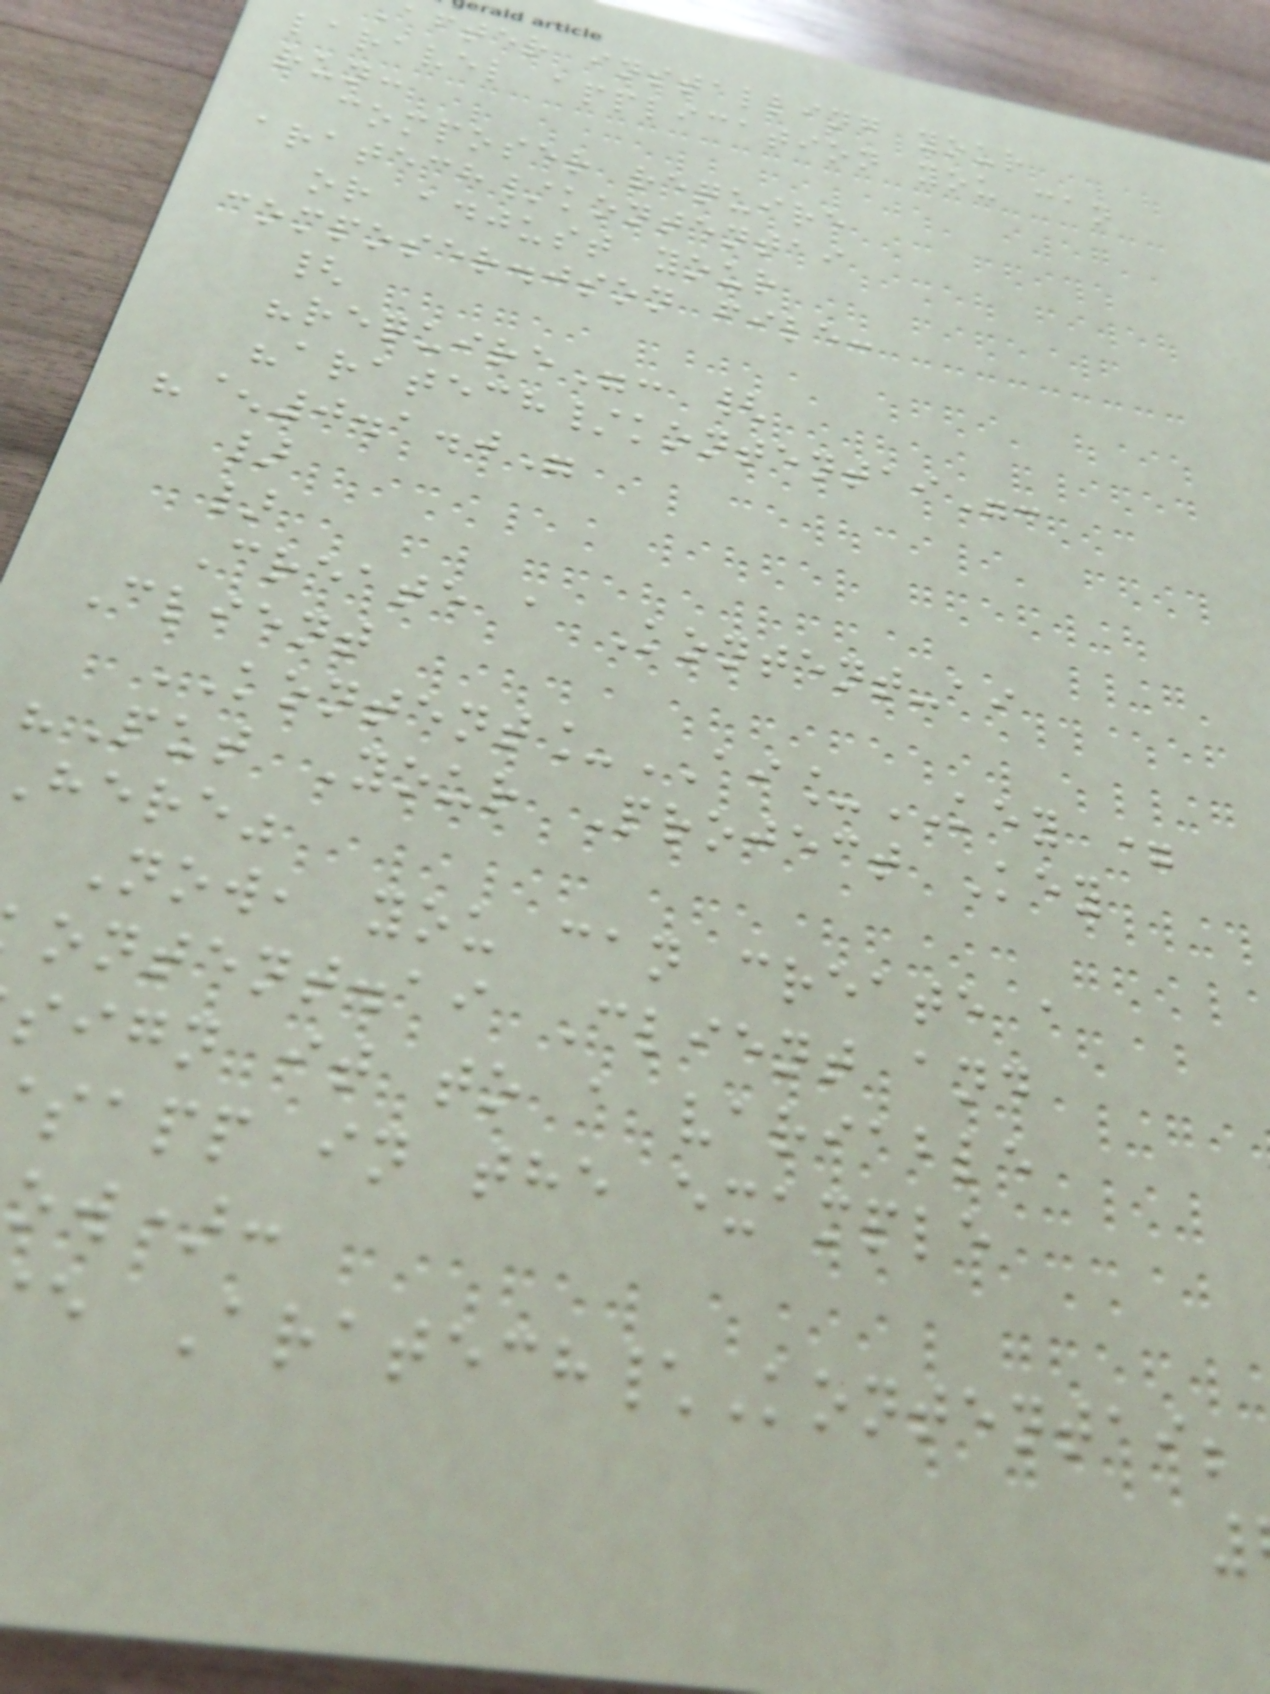after installing your
laravel application you can
run:
composer require
aratech/kontentai
or adjust your
composer.json file:
{
"require": {
"aratech/kontentai":
"^0.1.0"
}
}
Create a Kontent-ai
Client
KONTENT_AI_KEY =
"Put Your Project Key
here"
Now, you can create a
ontent.ai Client and
sign it to a variable
app in the example
ow):
e Aratech\Kontentai;
